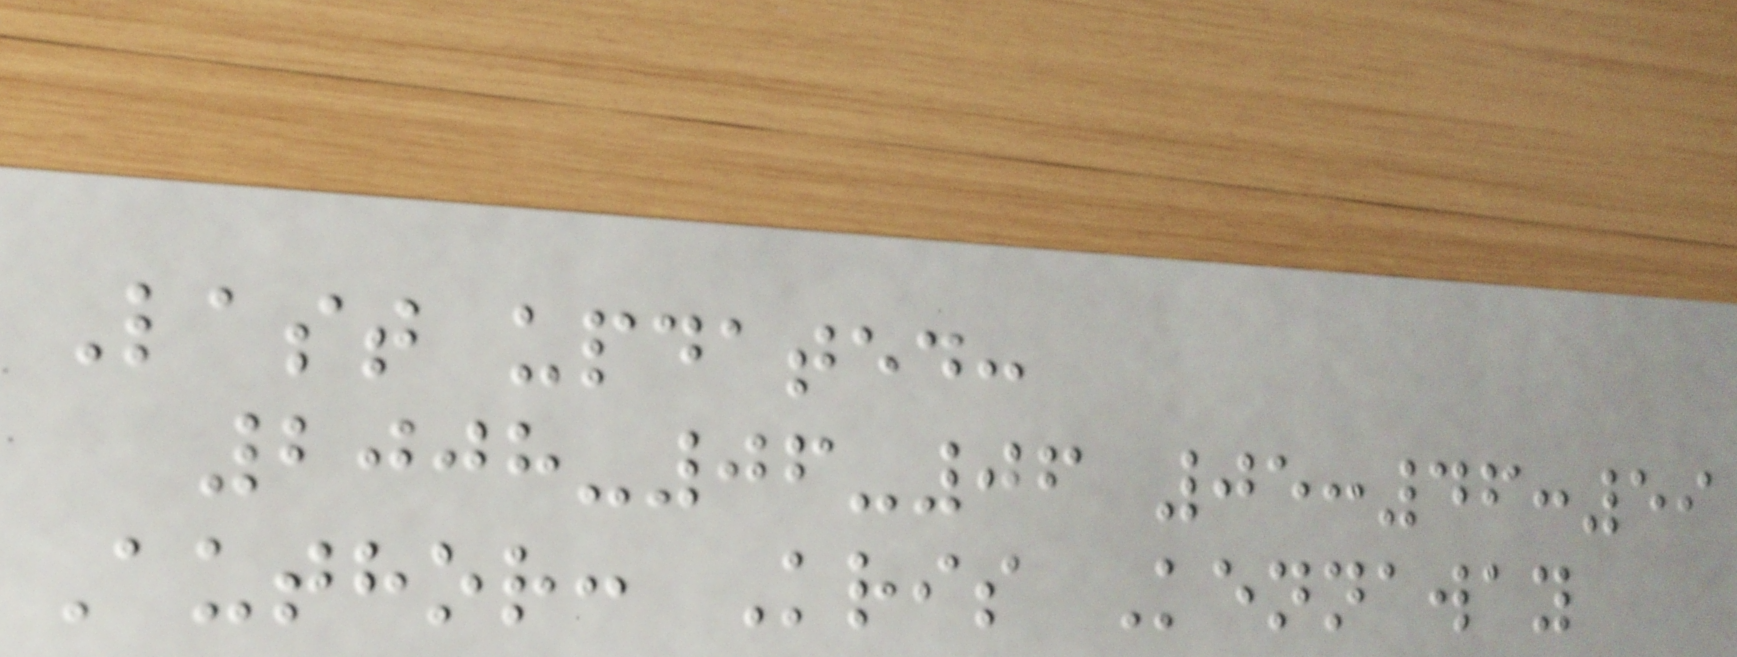Last updated:
2008-06-06 05:46:59
Author: Kris Kennaway
